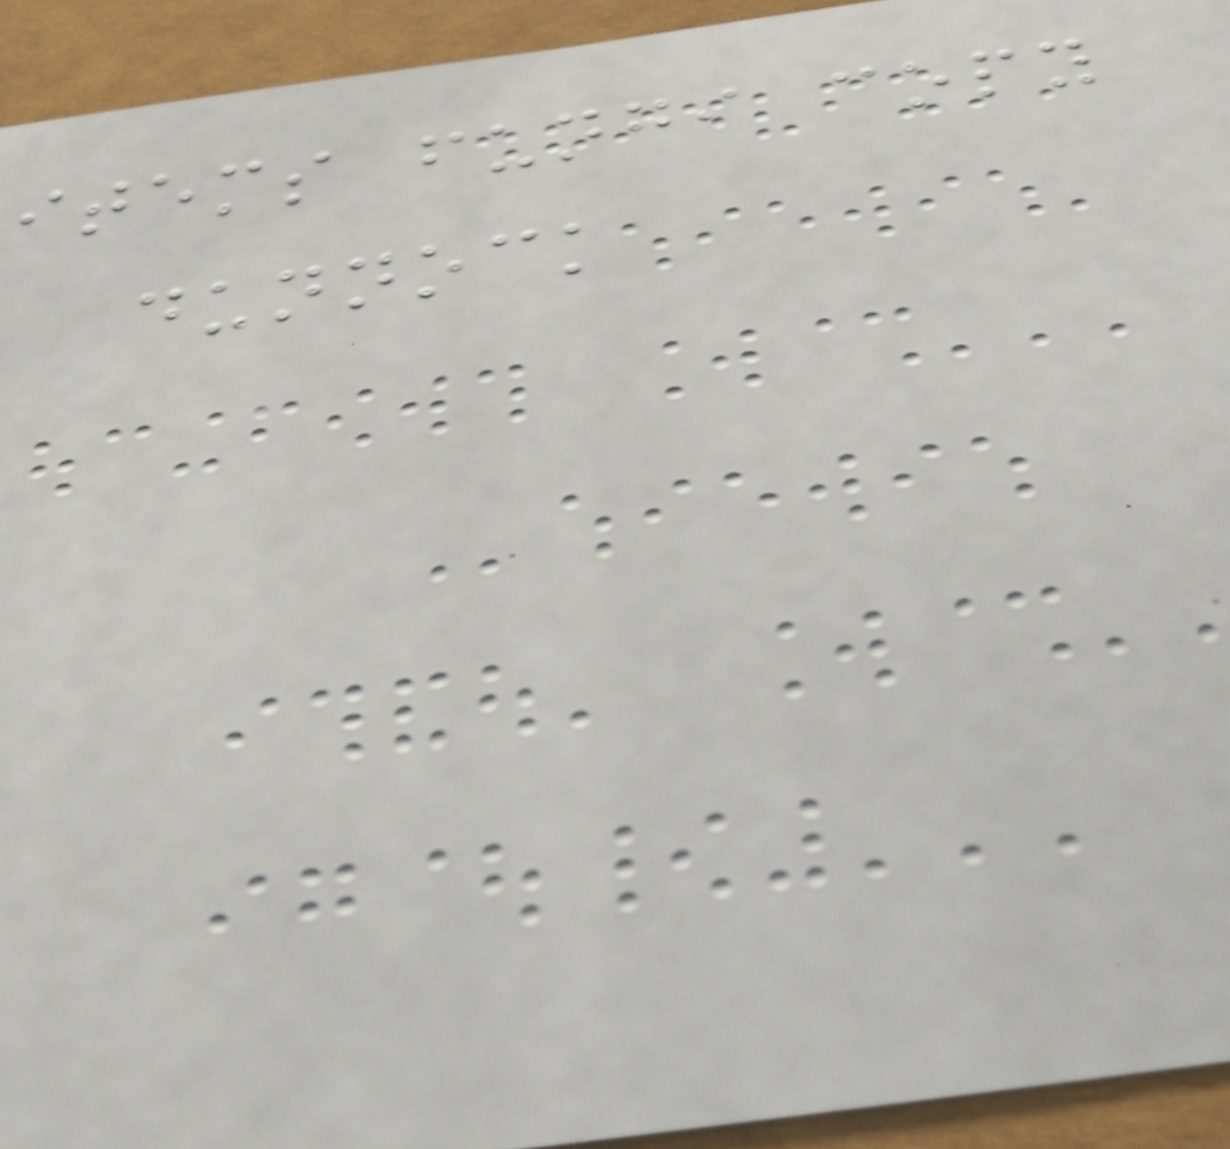items fungi copy
dunnock
